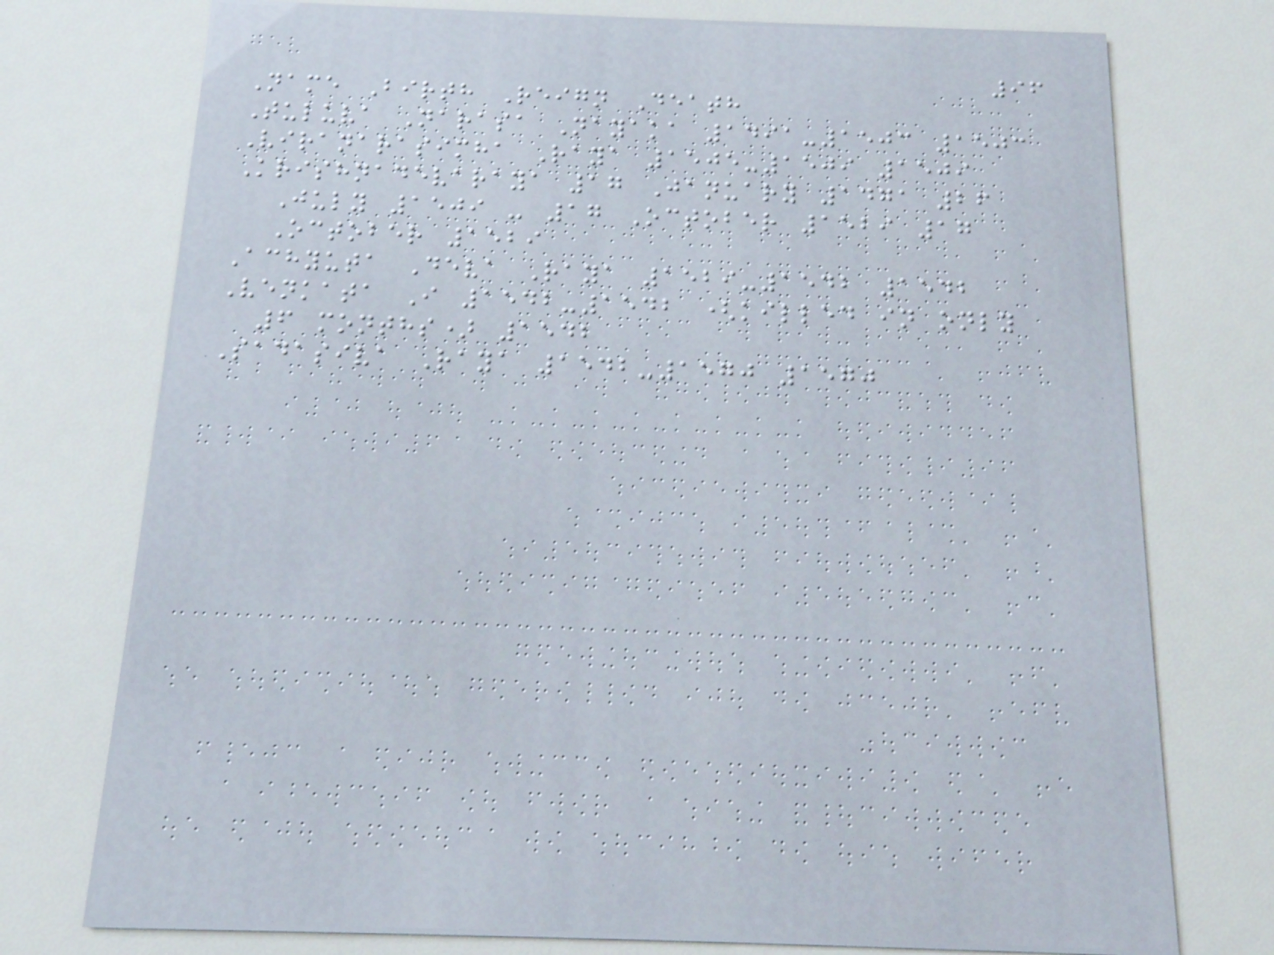96
Name Birth Reign Death
Tuluva Narasa Nayaka 1491-1503 1503
Viranarasimha Raya 1505-1509 1509
Krishnadevaraya 17 January 1471 26
July 1509 - 17 October 1529 17
October 1529
Achyuta Deva Raya 1529-1542 1542
Venkata I 1542-1542 (killed in only
6 months) 1542
Sadasiva Raya 1542-1570 1570
